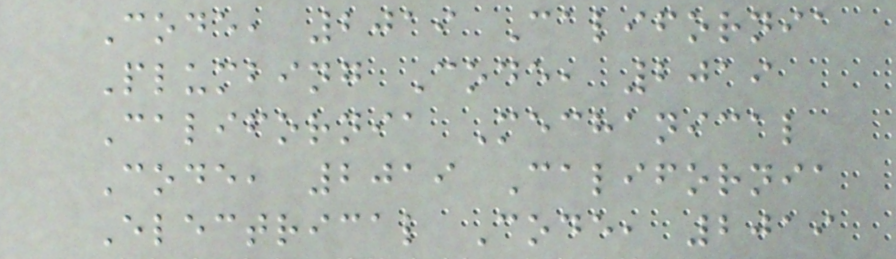Code, 2019 California
Plumbing Code, 2019
California Mechanical
Code, 2019 California
Electrical Code, 2019
